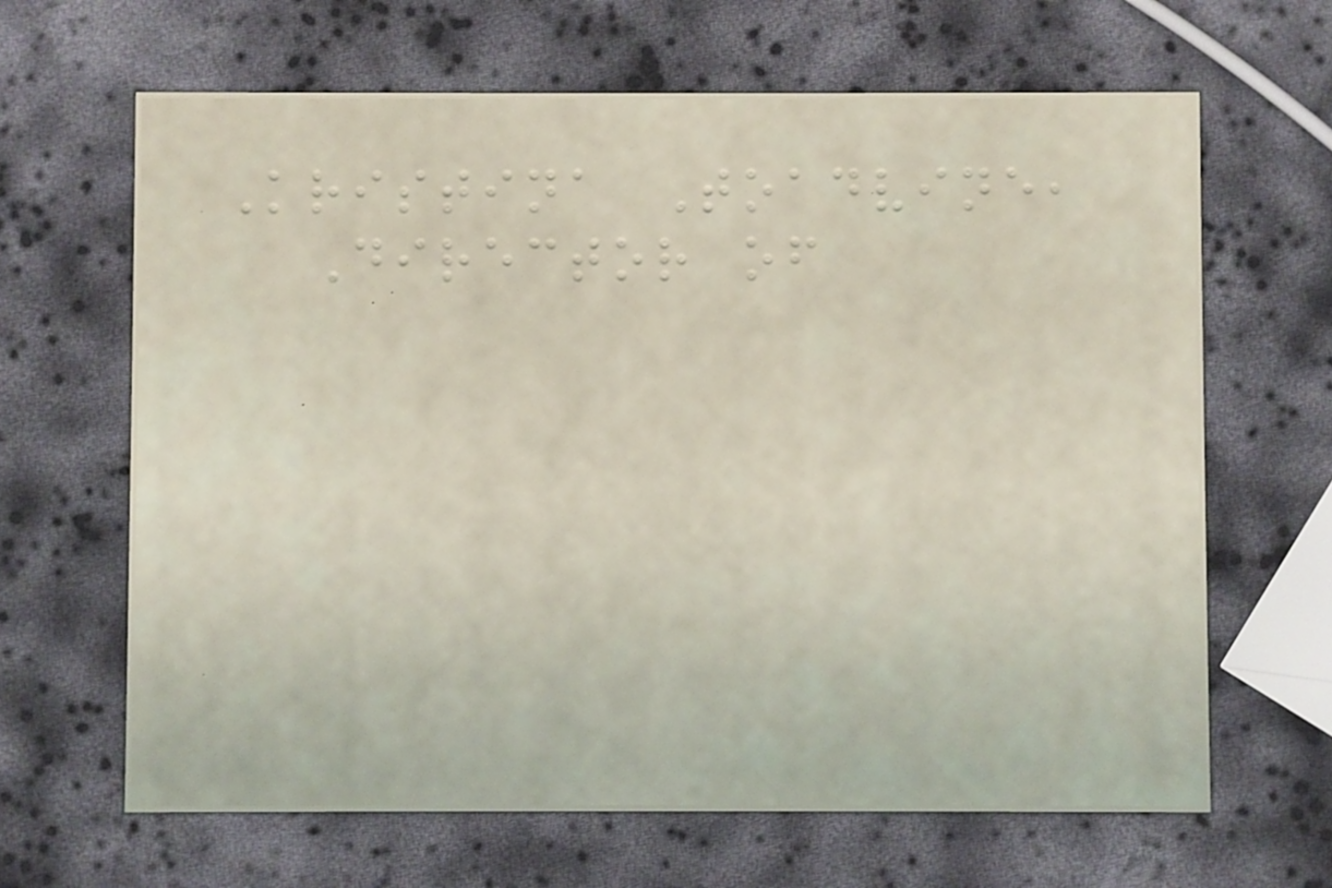Kristina Toadvine,
Director of
